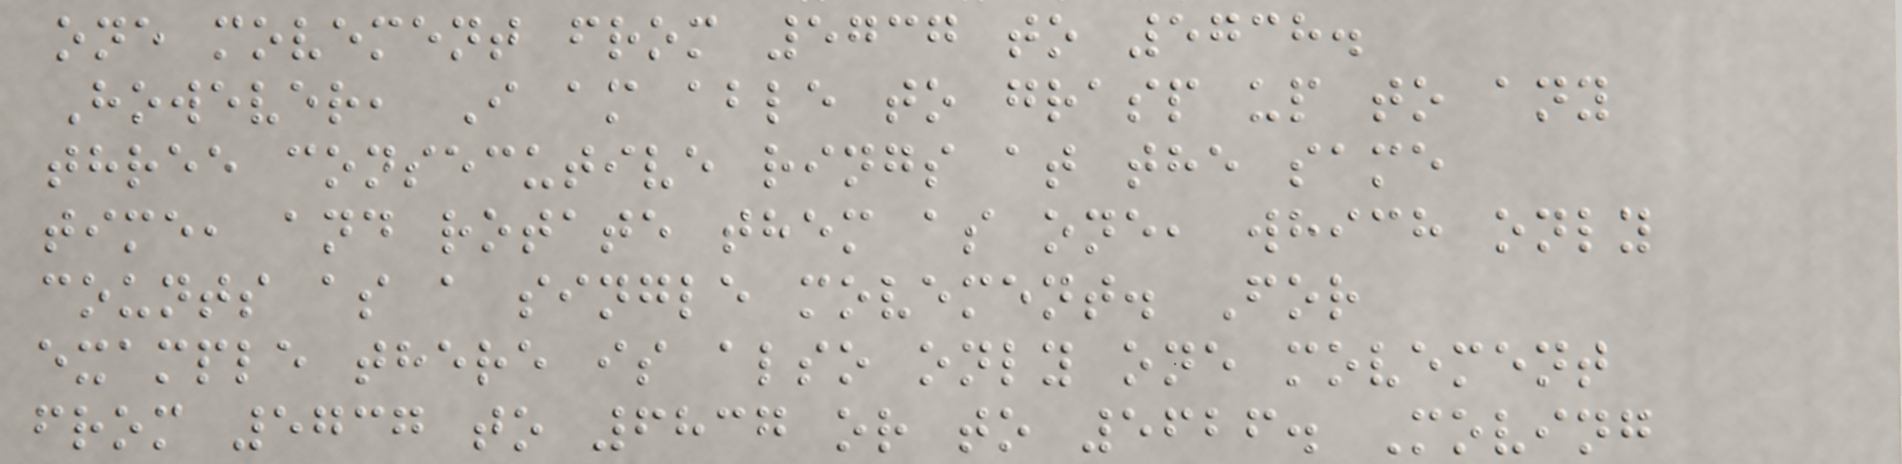one movement from 5737 to 5738.
However, I am able to grasp up to any
three consecutive rings at the same
time, and rotate them as one, which only
counts as a single movement. For
example there is also only one movement
from 5737 to 6837 or to 5626. Moving
